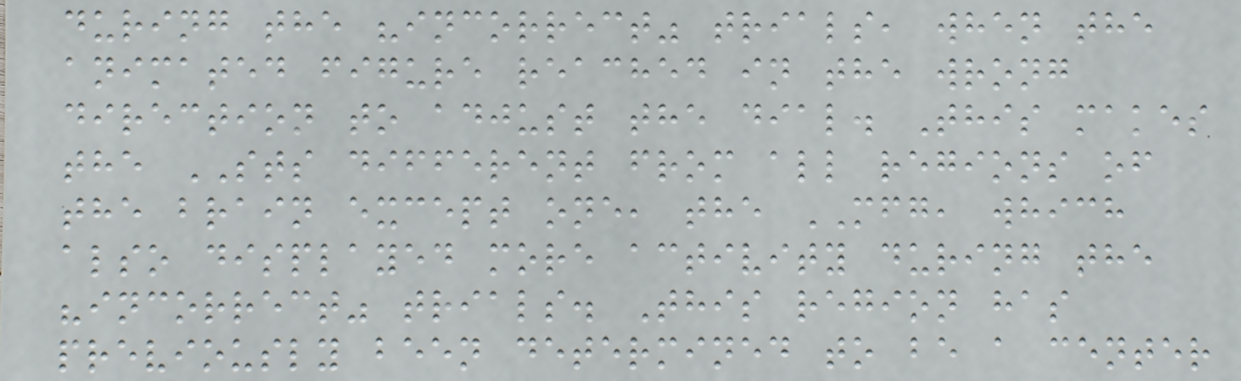during the "incorrect" trials, when the
animated figure reached in the wrong
direction to adjust the dial. This makes
the STS different from all regions of
the brain except one, the MFG, which
also displayed more activity during the
"incorrect" trials. This region has
previously been determined to be a center
